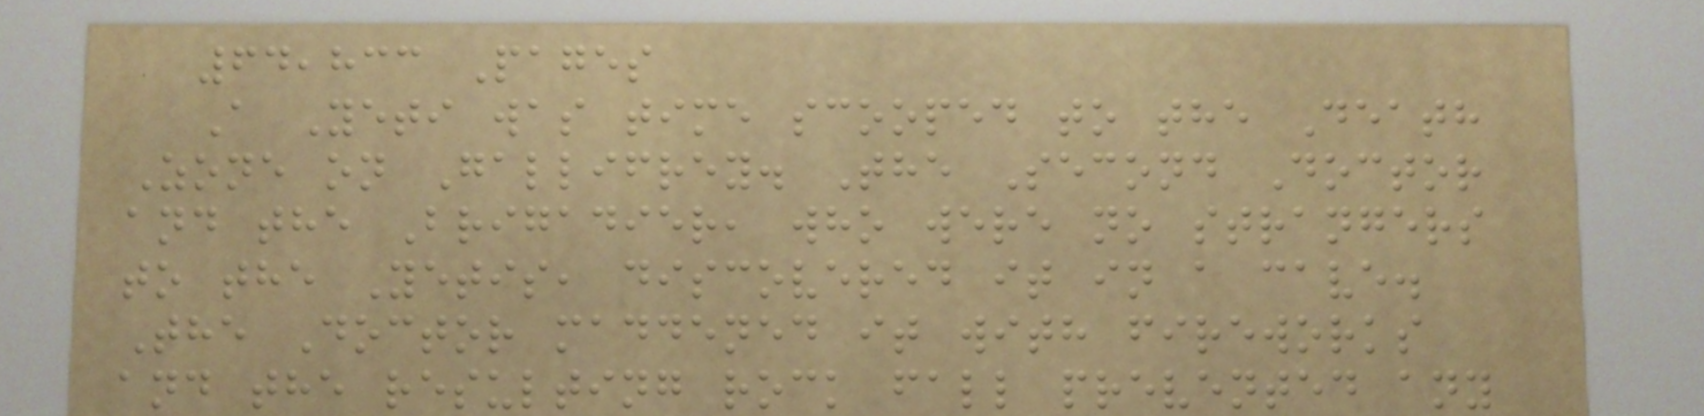64,833 Pages
A Yeti was time scooped to the Death
Zone on Gallifrey. The Second Doctor
and the Brigadier, who were no strangers
to the Yetis, discovered it in a cave.
The Doctor maddened it with fireworks
and the resulting rock fall prevented any
